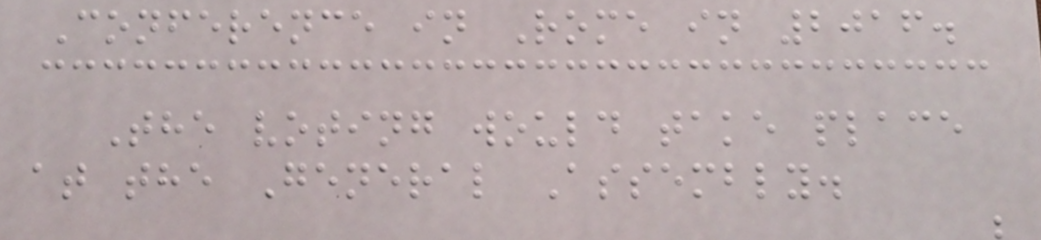Conference in Rome in 2016.
The voting would take place
at the General Assembly.
